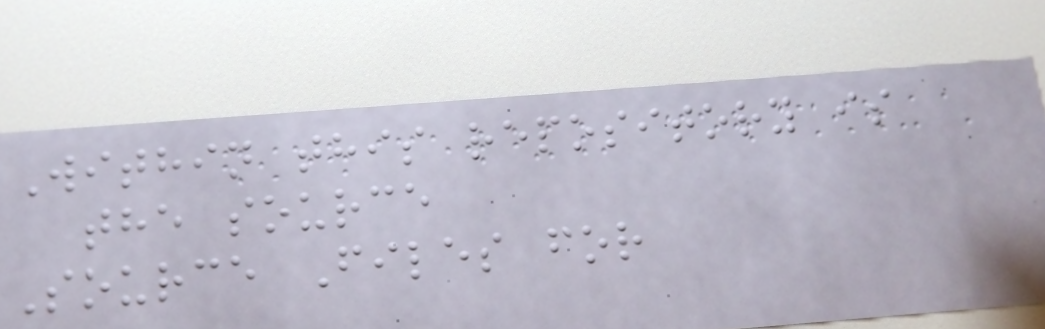Within this repository is
the source
Source Files for
